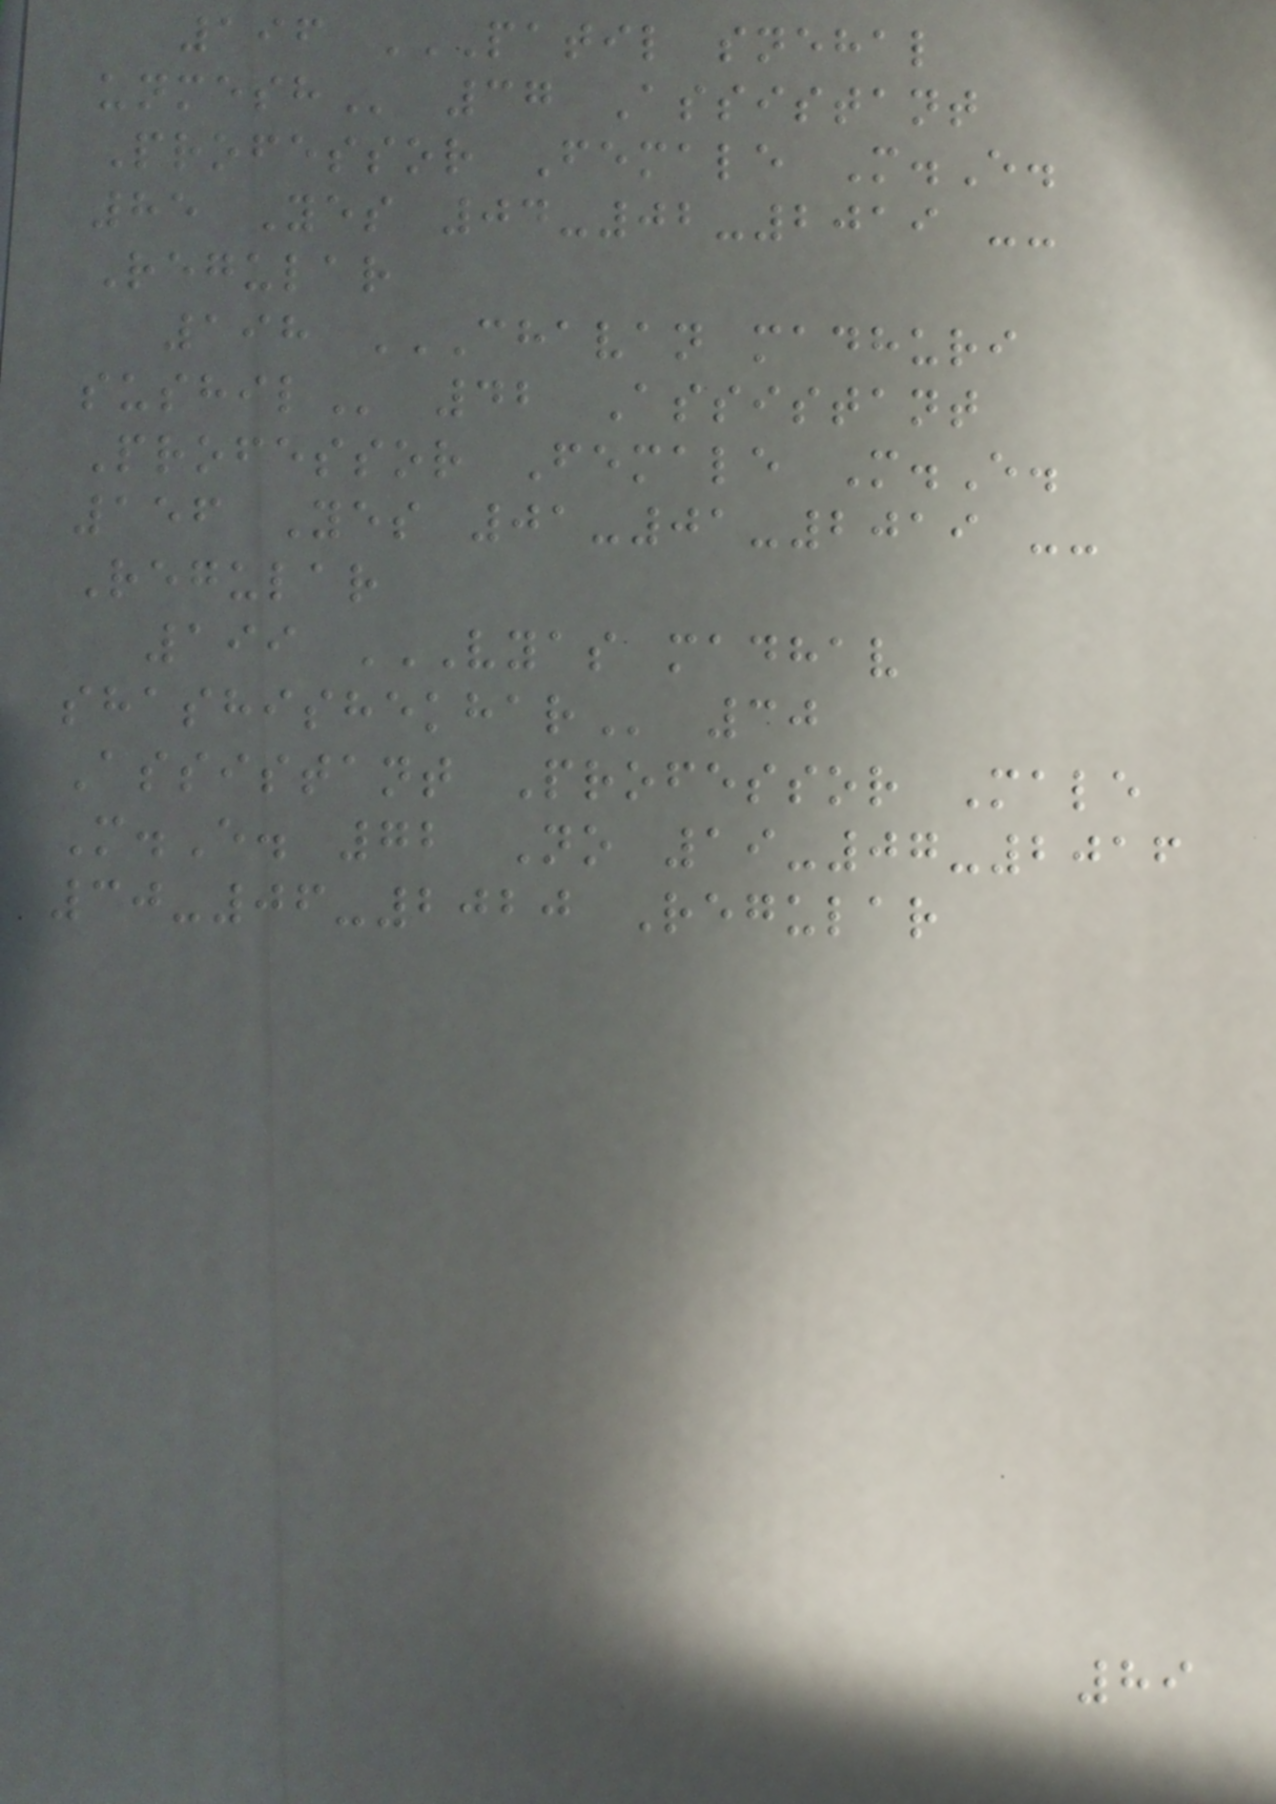196 PATIL SNEHAL
UNMESH 37 Assistant
Professor Female M.E.
85 Yes 04-02-2019 --
Regular
198 CHAVAN MADHURI
SUSHIL 42 Assistant
Professor Female M.E.
156 Yes 01-01-2019 --
Regular
199 VYAS MADHAV
SHASHISHEKHAR 30
Assistant Professor Male
M.E. 72 No 19-07-2016
30-06-2020 Regular
89
